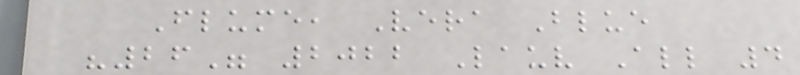Flume, Vera Blue
"26" 2022 Lauv All 4
